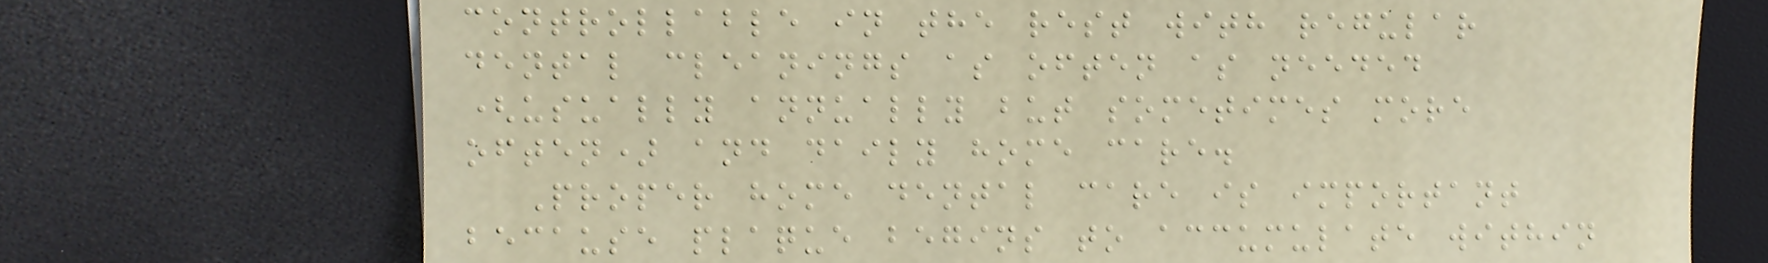controllable in the rest with regular
dental cleanings as often as needed
(usually annually but sometimes more
often) and daily home care.
Proper home dental care is important
because plaque begins to accumulate within
